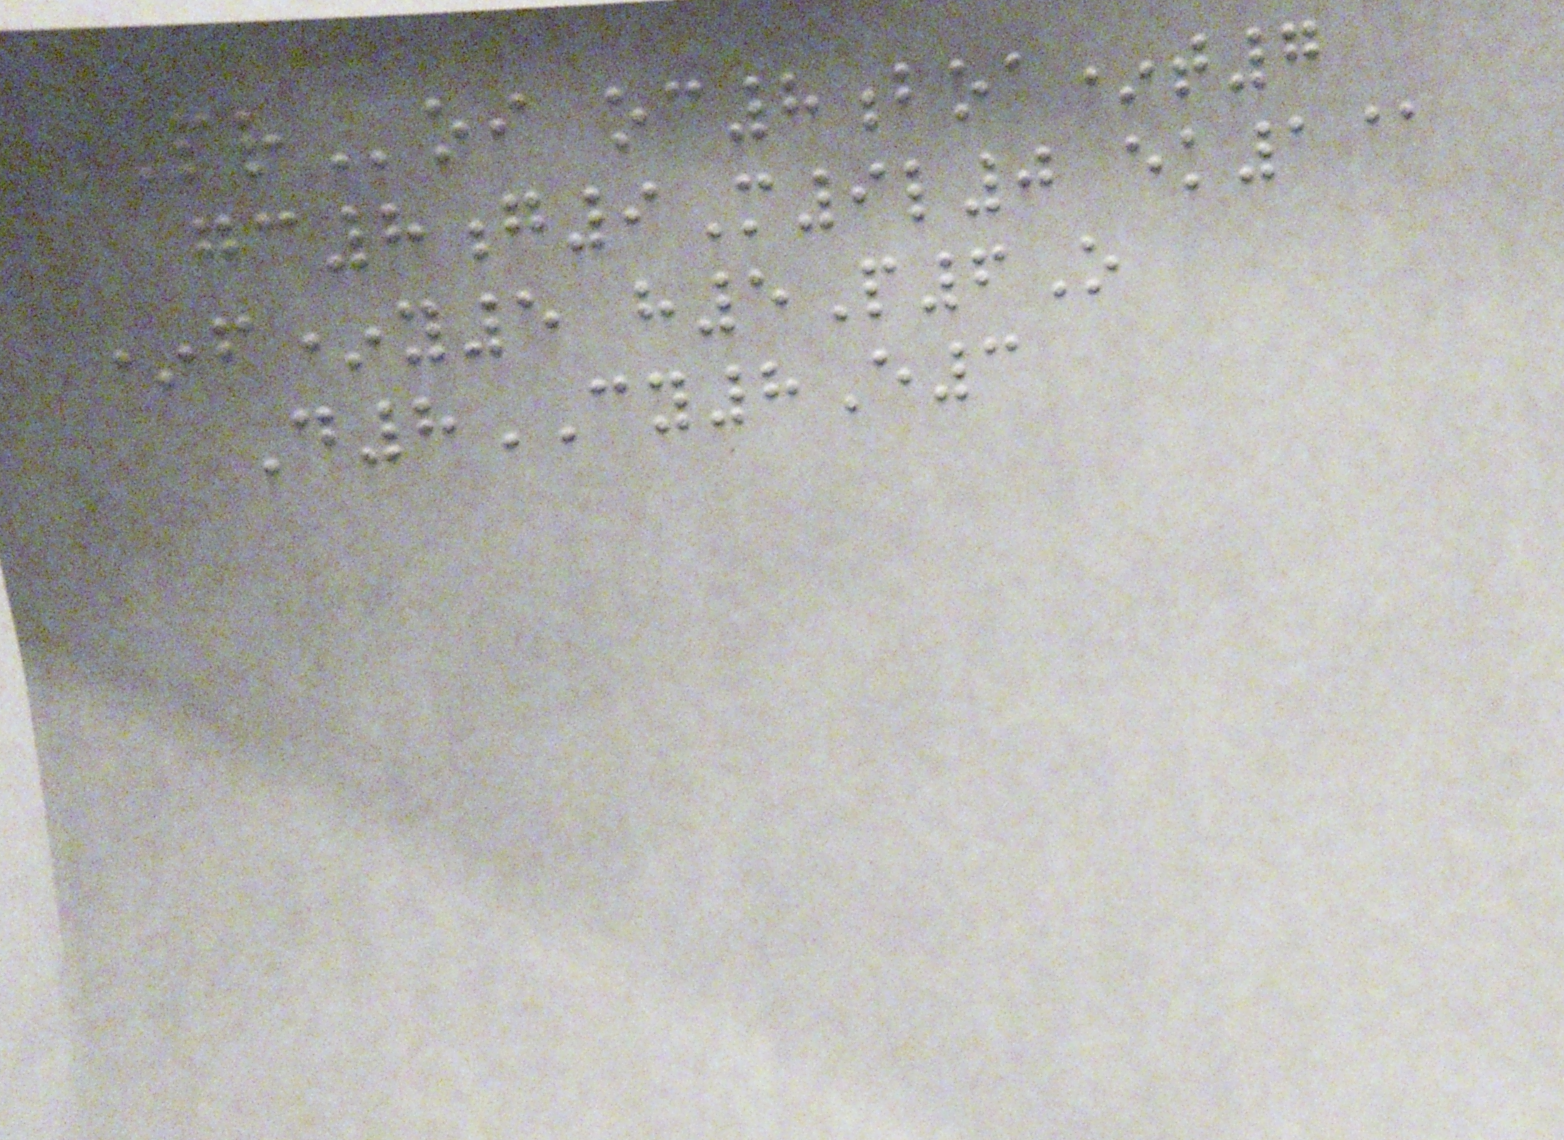PRoi oc8boa*t7
gc8g9M9l0 ek1@
*f*y5 h5P6O
D8CY8E3
